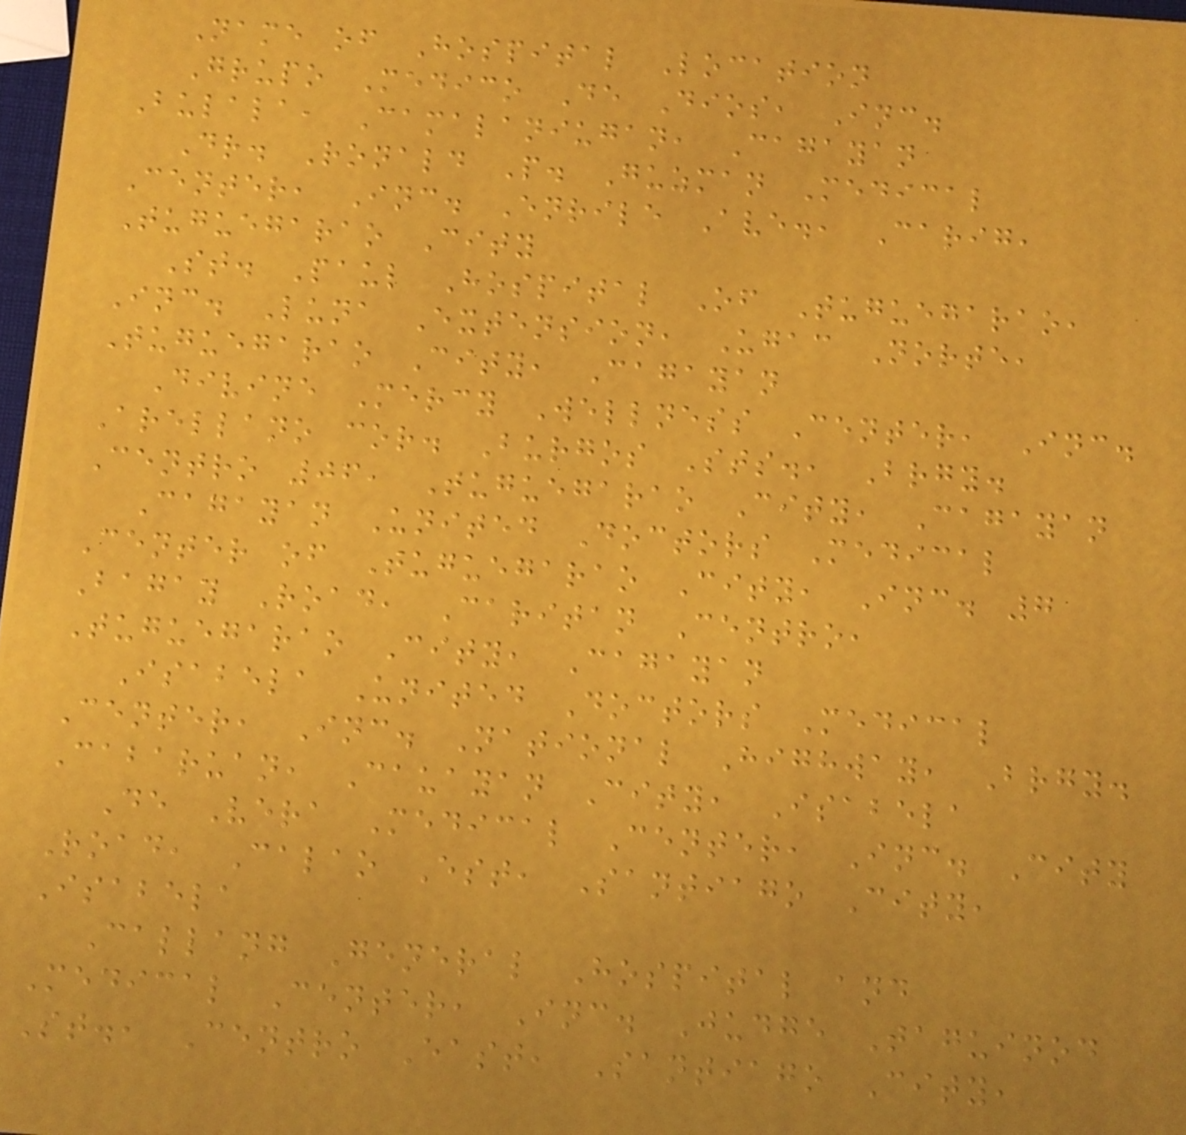Name of Hospital Location
Grupo Medico De Dios, Inc.
Bulala, Camalaniugan, Cagayan
Dr. Ronald P. Guzman Medical
Center, Inc. Enrile Ave., Carig,
Tuguegarao City
St. Paul Hospital Of Tuguegarao,
Inc. Luna Extension, Ugac Norte,
Tuguegarao City, Cagayan
Divine Mercy Wellness Center, Inc.
Arellano cor. Burgos Sts., Brgy.
Centro 06, Tuguegarao City, Cagayan
Cagayan United Doctors Medical
Center of Tuguegarao City, Inc. 7
Bagay Road, Caritan Centro,
Tuguegarao City, Cagayan
Isabela United Doctors Medical
Center, Inc. National Highway, Brgy.
Cabaruan, Cauayan City, Isabela
De Vera Medical Center, Inc. City
Road, Calao Est, Santiago City,
Isabela
Callang General Hospital and
Medical Center, Inc. Judge Taguinod
St., Centro East, Santiago City,
